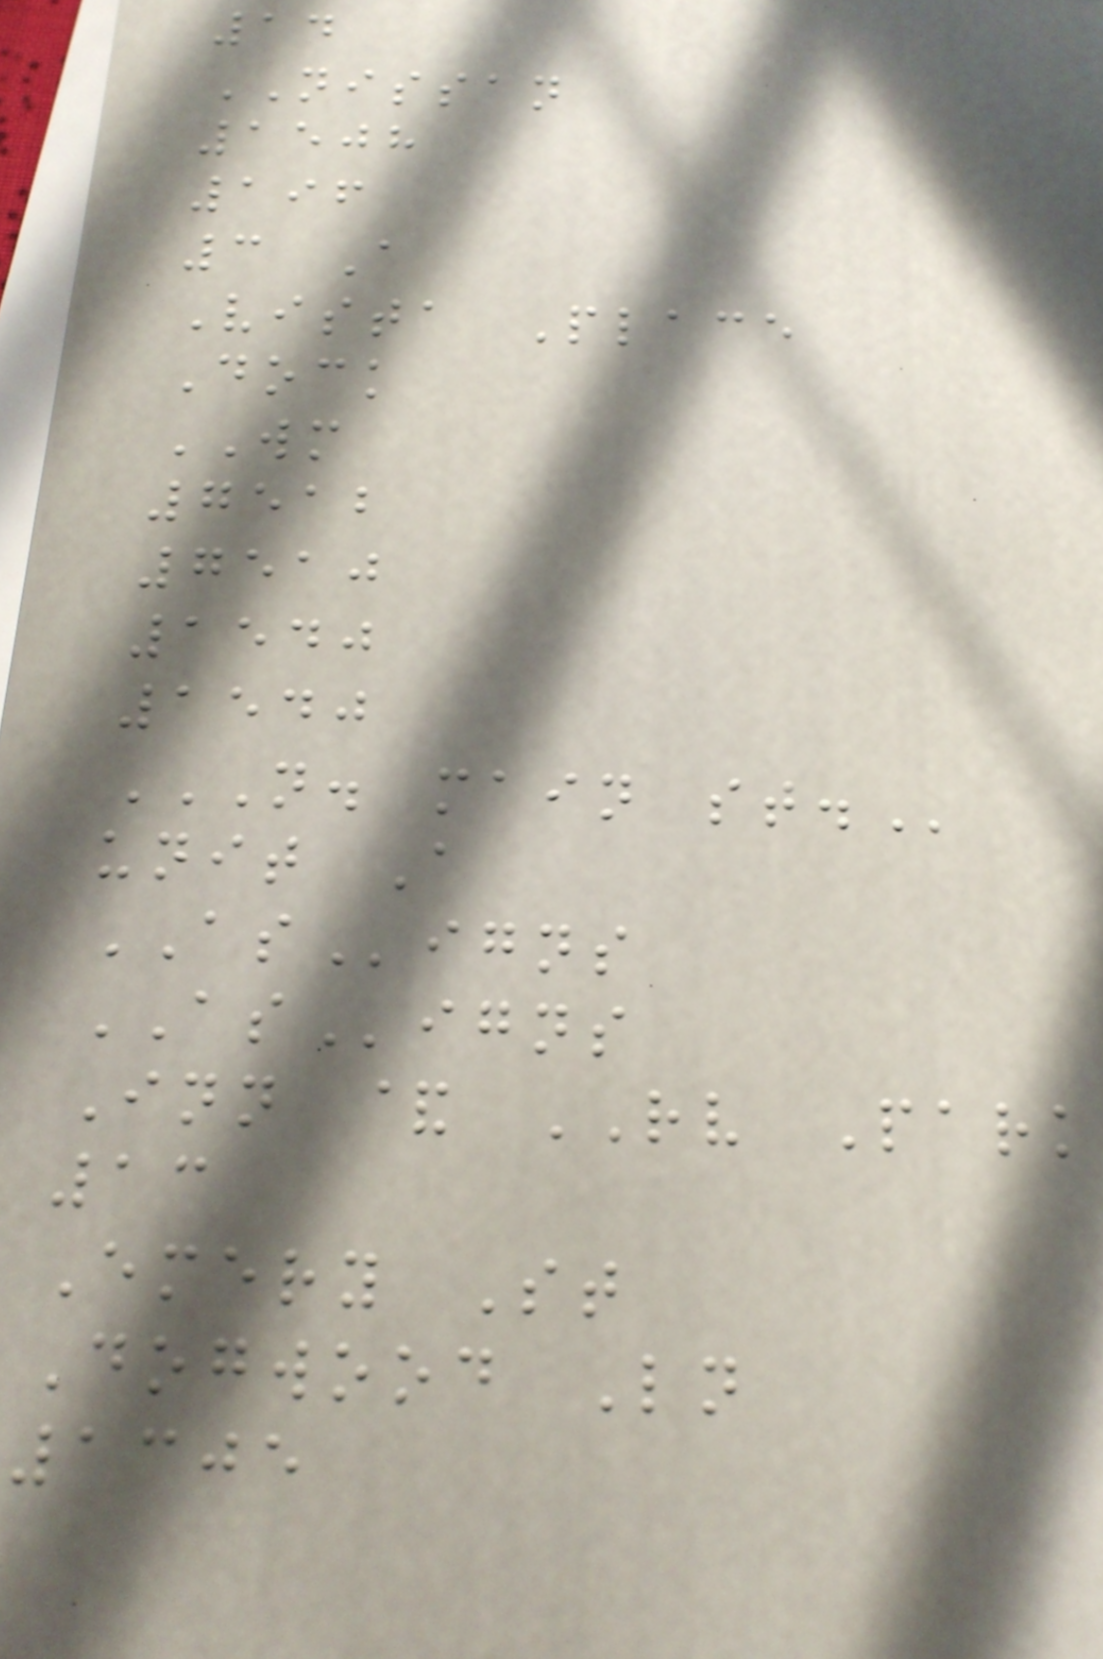14
NISSAN
1508
196
3 A
Vista Place
Dock
WM
7512
7510
1540
1540
N. MAIN ST.
unit A
ASigns
ASigns
Inn & RV Park
13
Emery St
Dogwood Ln
1305
